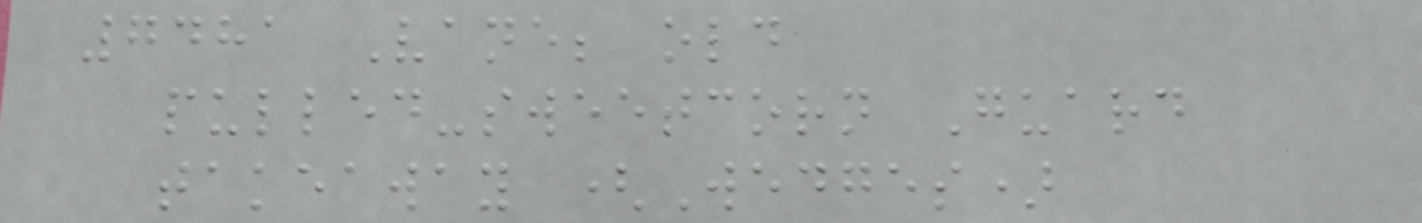7481 Vane; old
pulled-sweetcorn Guard
takeaway (Wedges)
